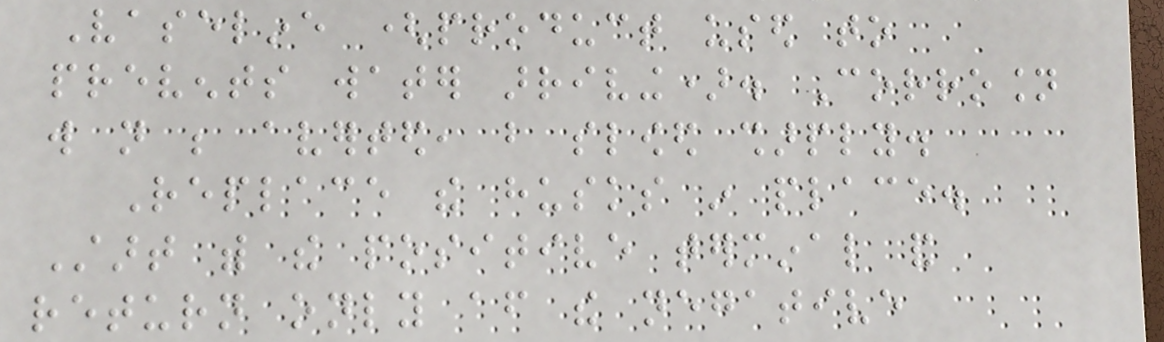Vaseline (product used to
prevents water arriving). Corrosion
will not be averted, but slowed sharply.
Replace the husks in place.
Start with the positive terminal and
return only after the negative
